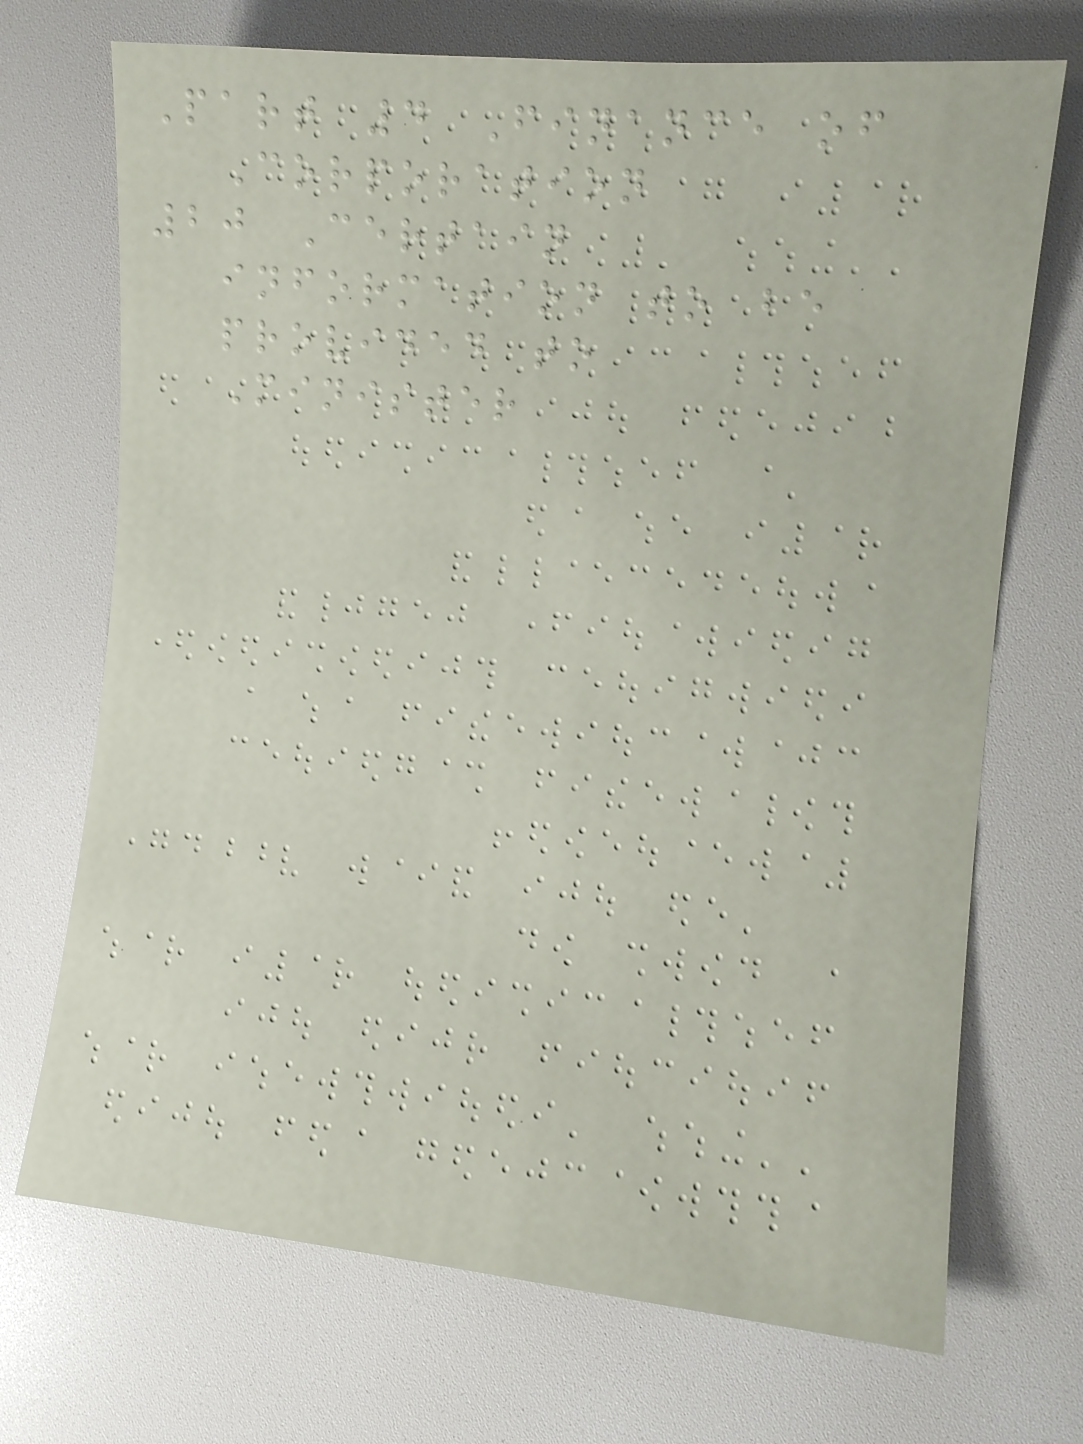Part 4 Finance of
Corporation
20 Certain
information to be
provided to
Minister
